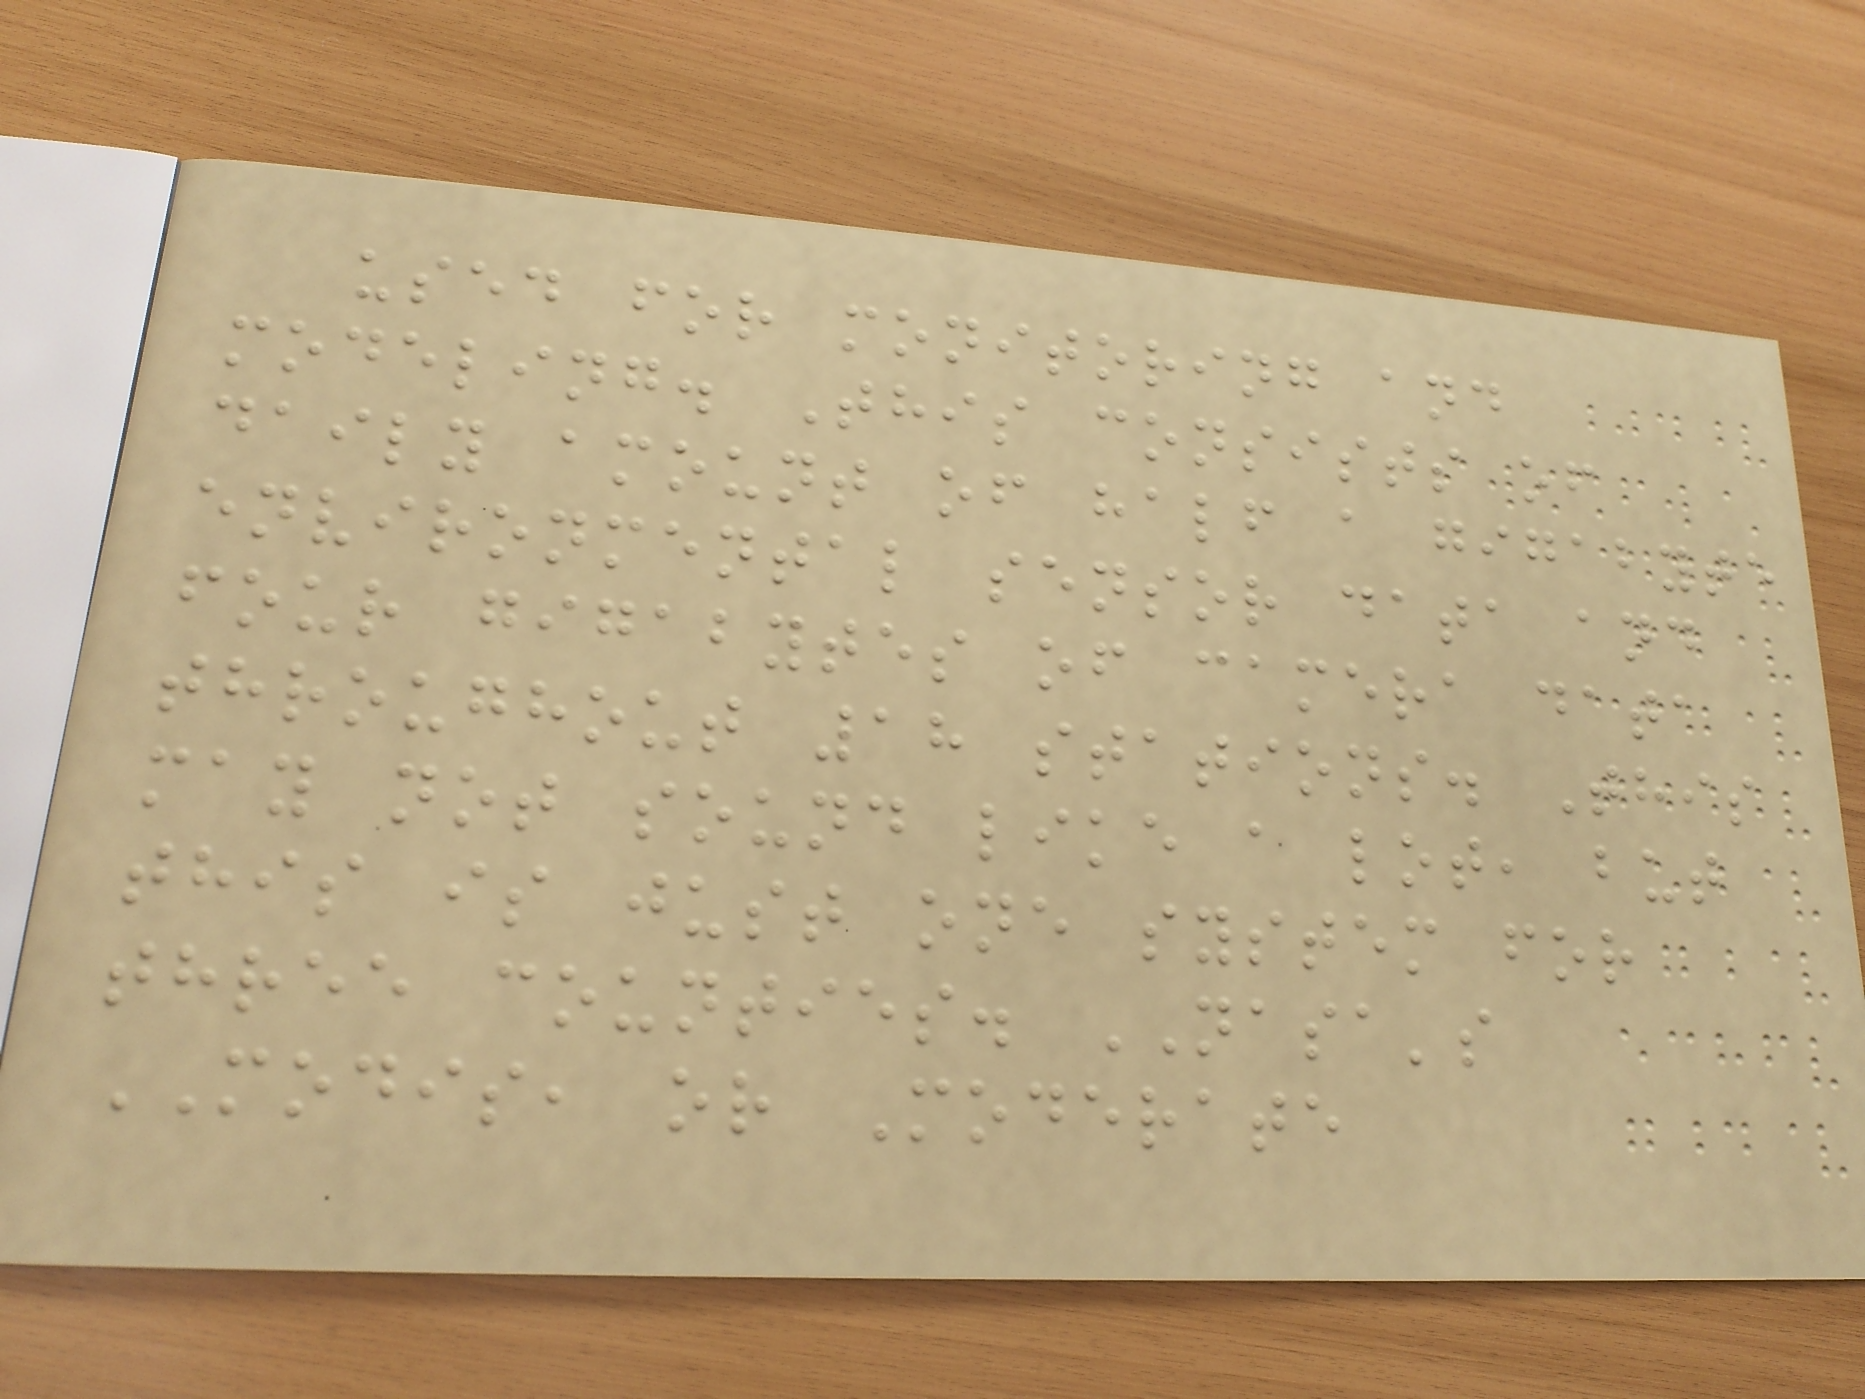used for monitoring and
modeling. This consists of
daily amount of half a gigabyte
environmental sensor data and
four gigabytes of camera data
throughout 18 stations. This
may not sound like a lot, but
this is just one system for
three counties. NASA's
MODIS, or Moderate
